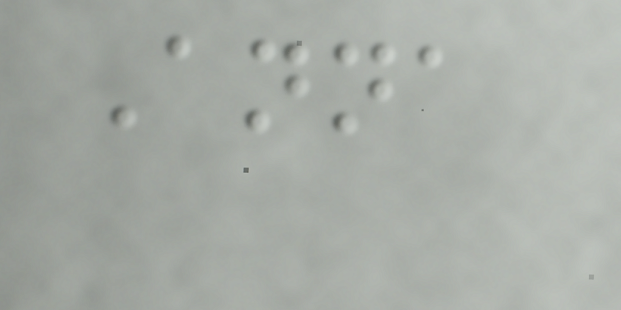Anna
